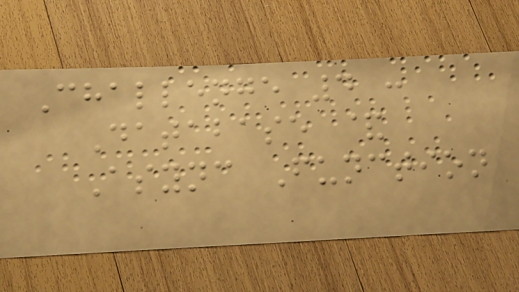Challenge 4 :
Database &
Async Function
